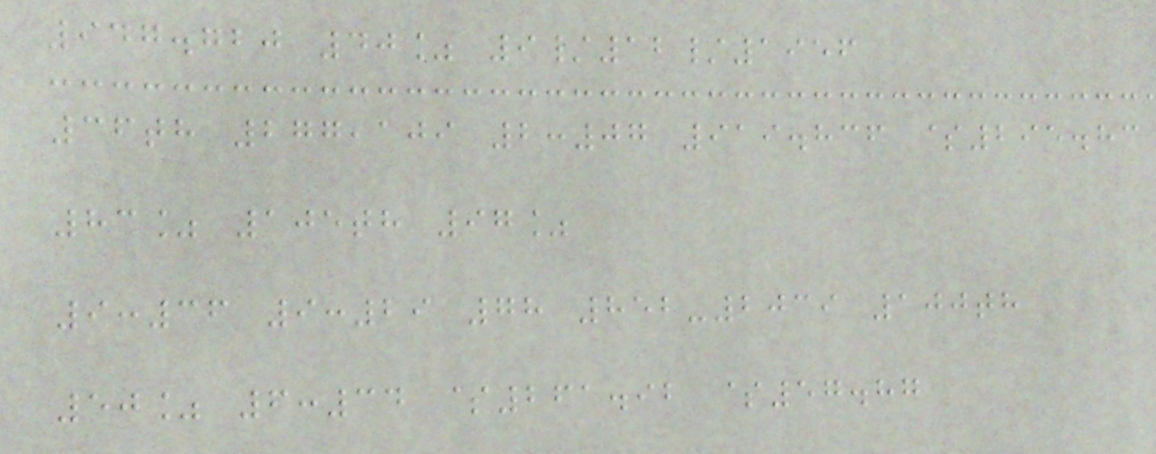947.720 40% 9/12/1956
36th 277,109 2:07 919.836 $295.83
83% 105th 97%
9:36 9:29 78 852-2039 100th
50% 6:34 $261.92 $57.87
